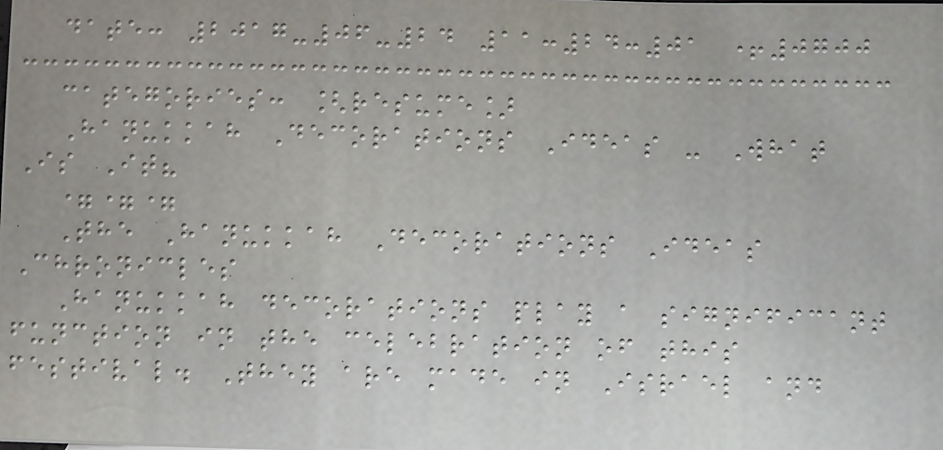date: 2017-06-24 11:24:01 +0700
categories: [resume]
Hanukkah Decorations Ideas - What
Is It?
===
The Hanukkah Decorations Ideas
Chronicles
Hanukkah decorations play a significant
function in the celebration of this
festival. They are made in Israel and
